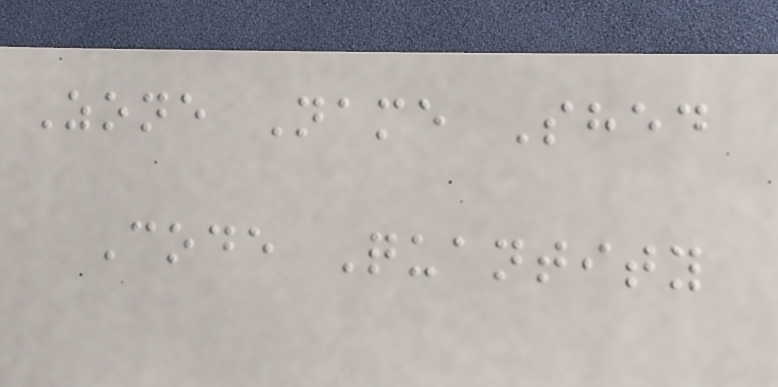Zone Name Shed
Code Quantity
